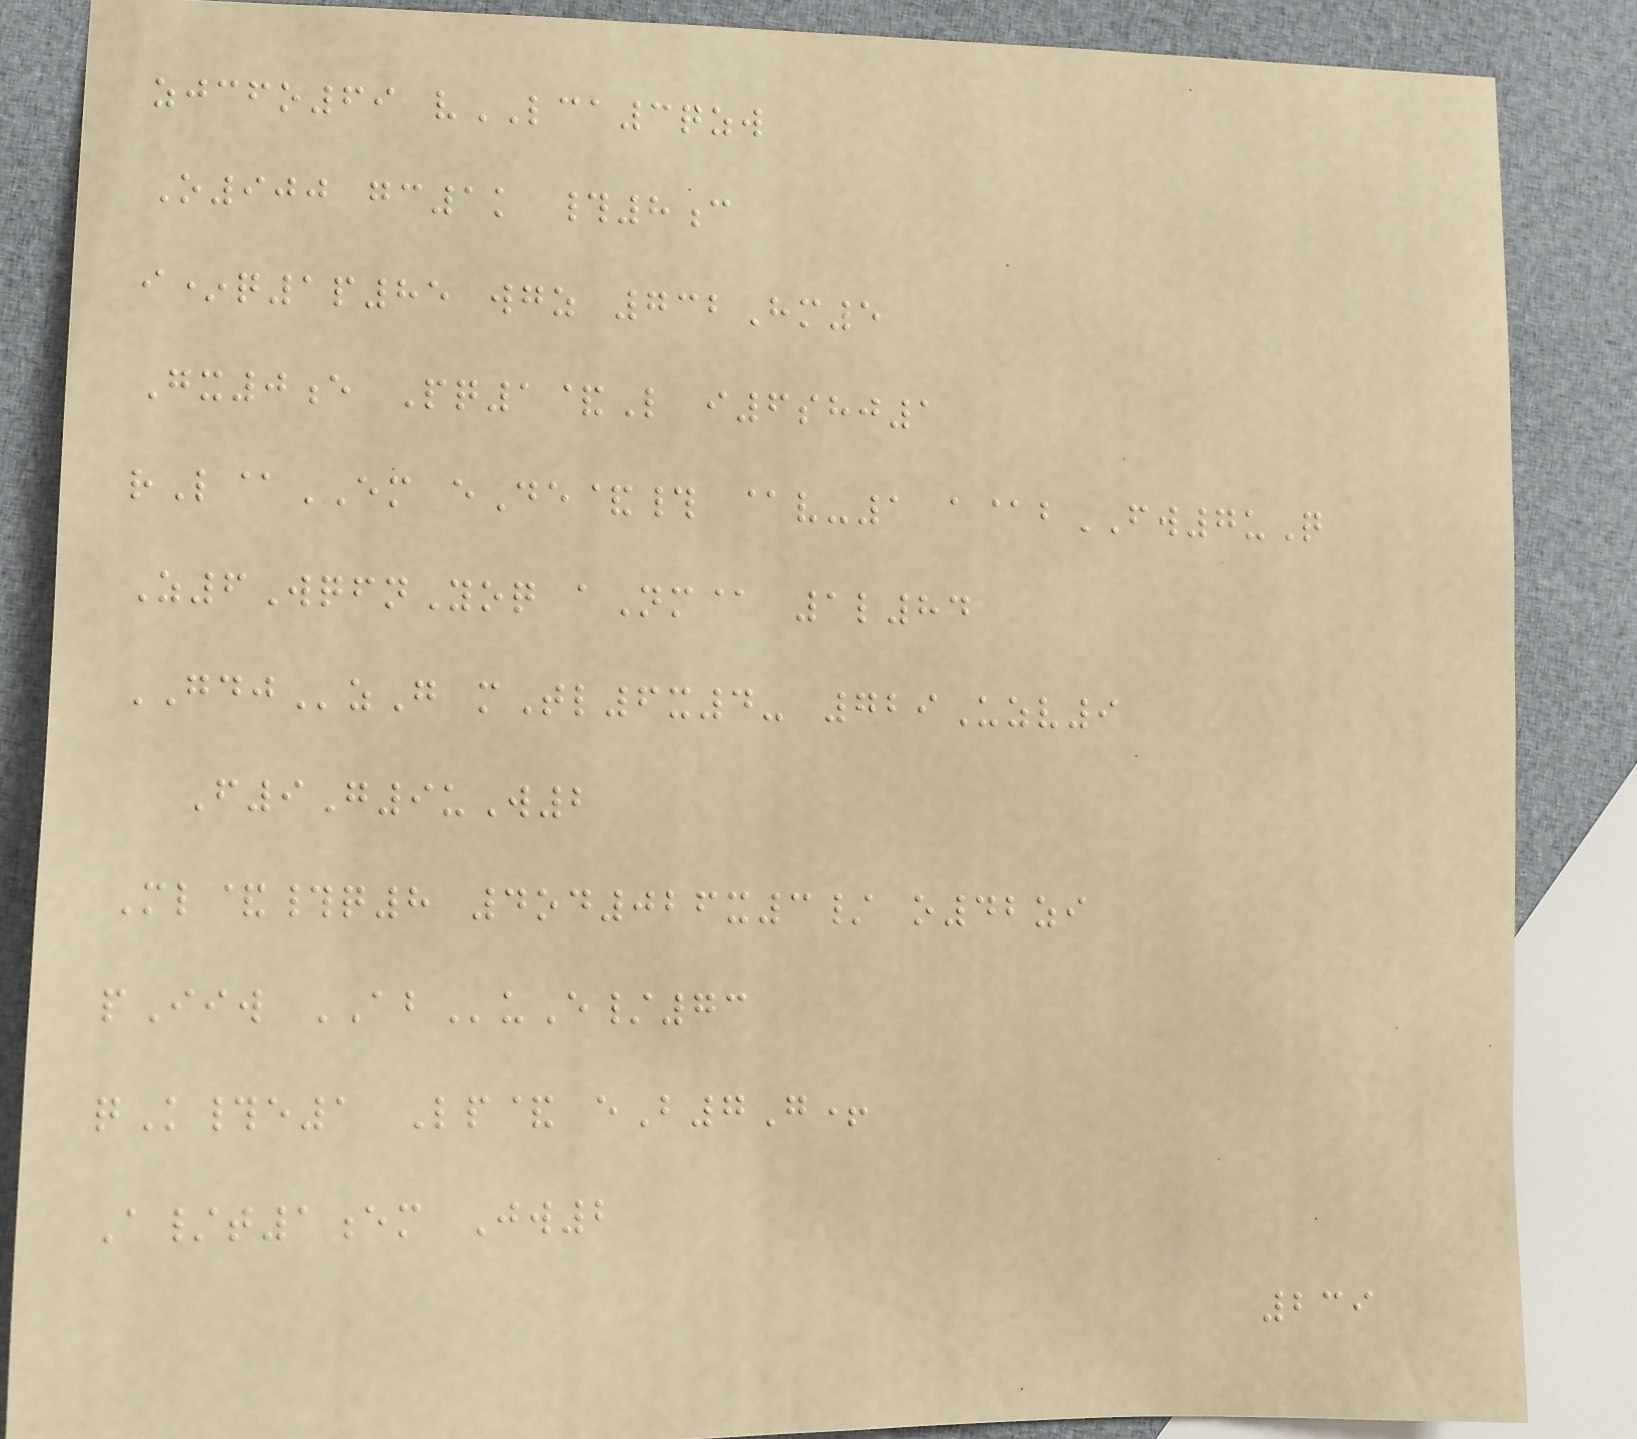zjcfo69 vLCA3qzw
O900 gc1k #8c
i*q1p85 wgz 732Hm5
Gx0e Pq1&L i6shj1
rL@EM eDe&# @v-1 a@bFW7uQ
Z6WqfnYoq aNm@ 1l84
GDJzG mTl6x4- 729Uzv9
F9G9uW2
Ml&#q8 4od026x3/ o42zi
pIiw ABuE/73
qK#e1 Lp& eB7G+
A/t1em Jw2
239
